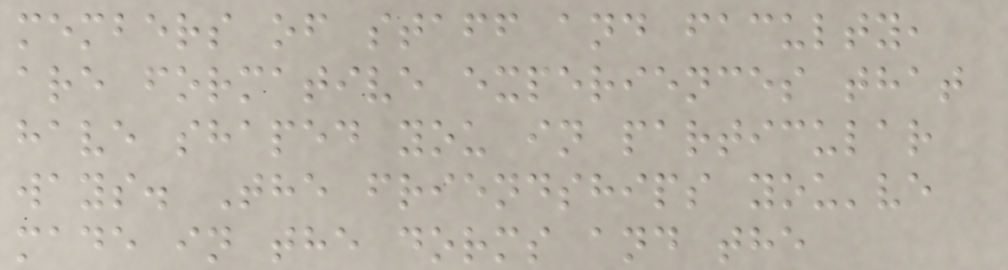members of staff and faculty,
are formative experiences that
have shaped you in particular
ways. The friendships you've
made in the dorms and the
